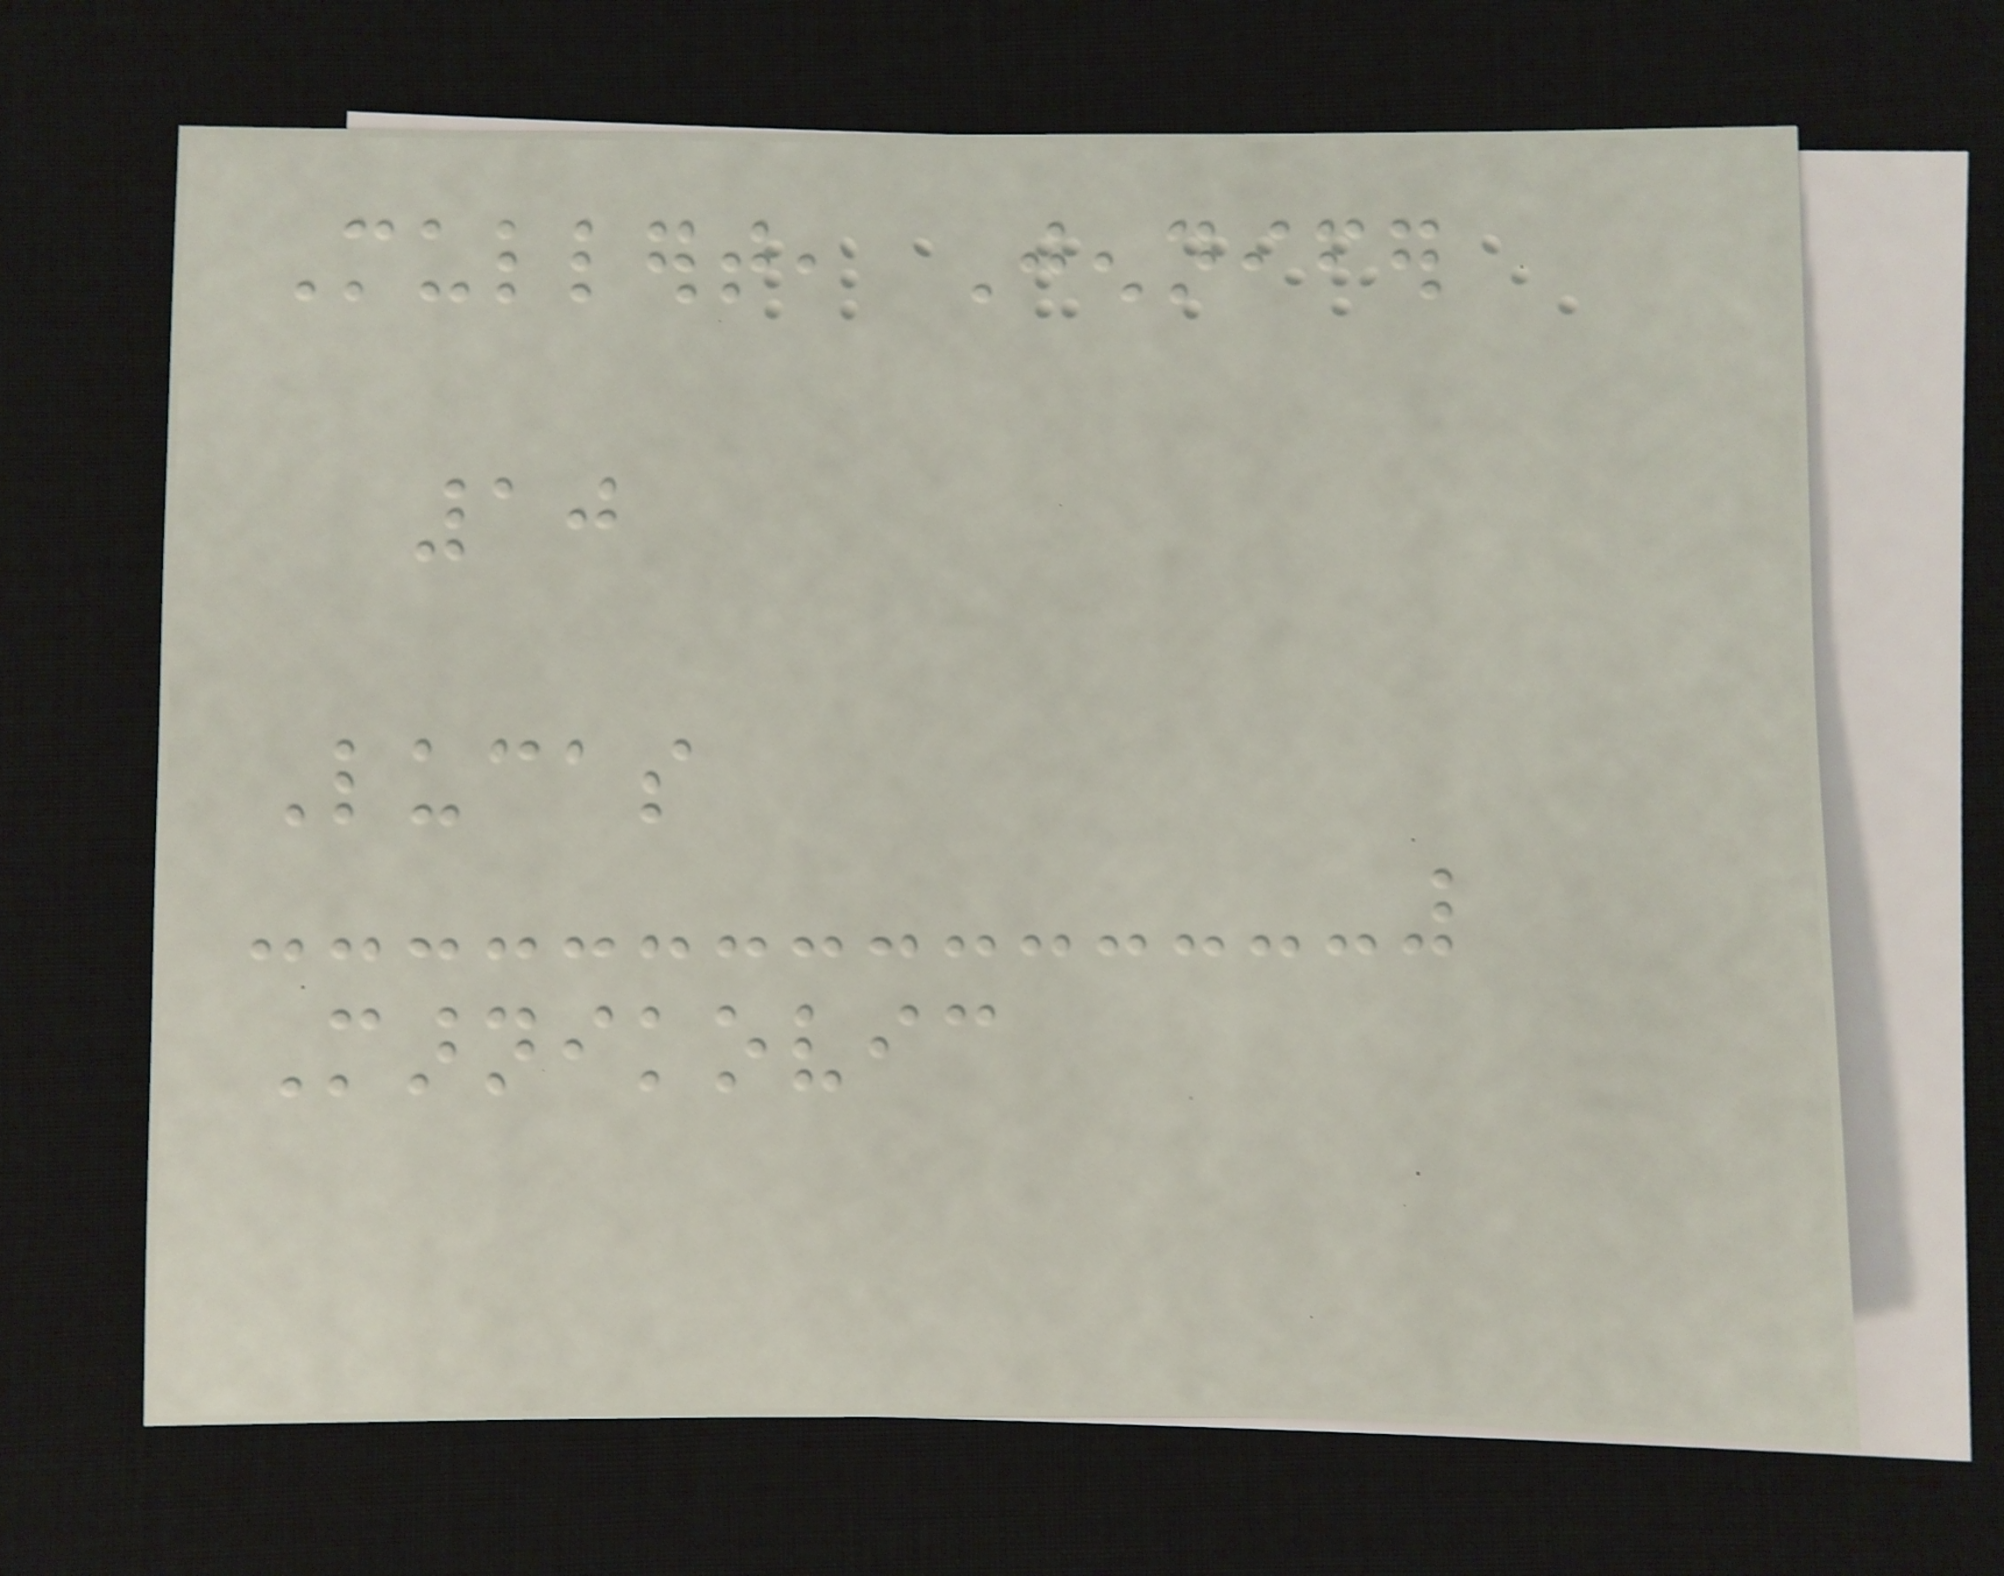Mullert, Jennifer
10
Lucas
Marnikovic
